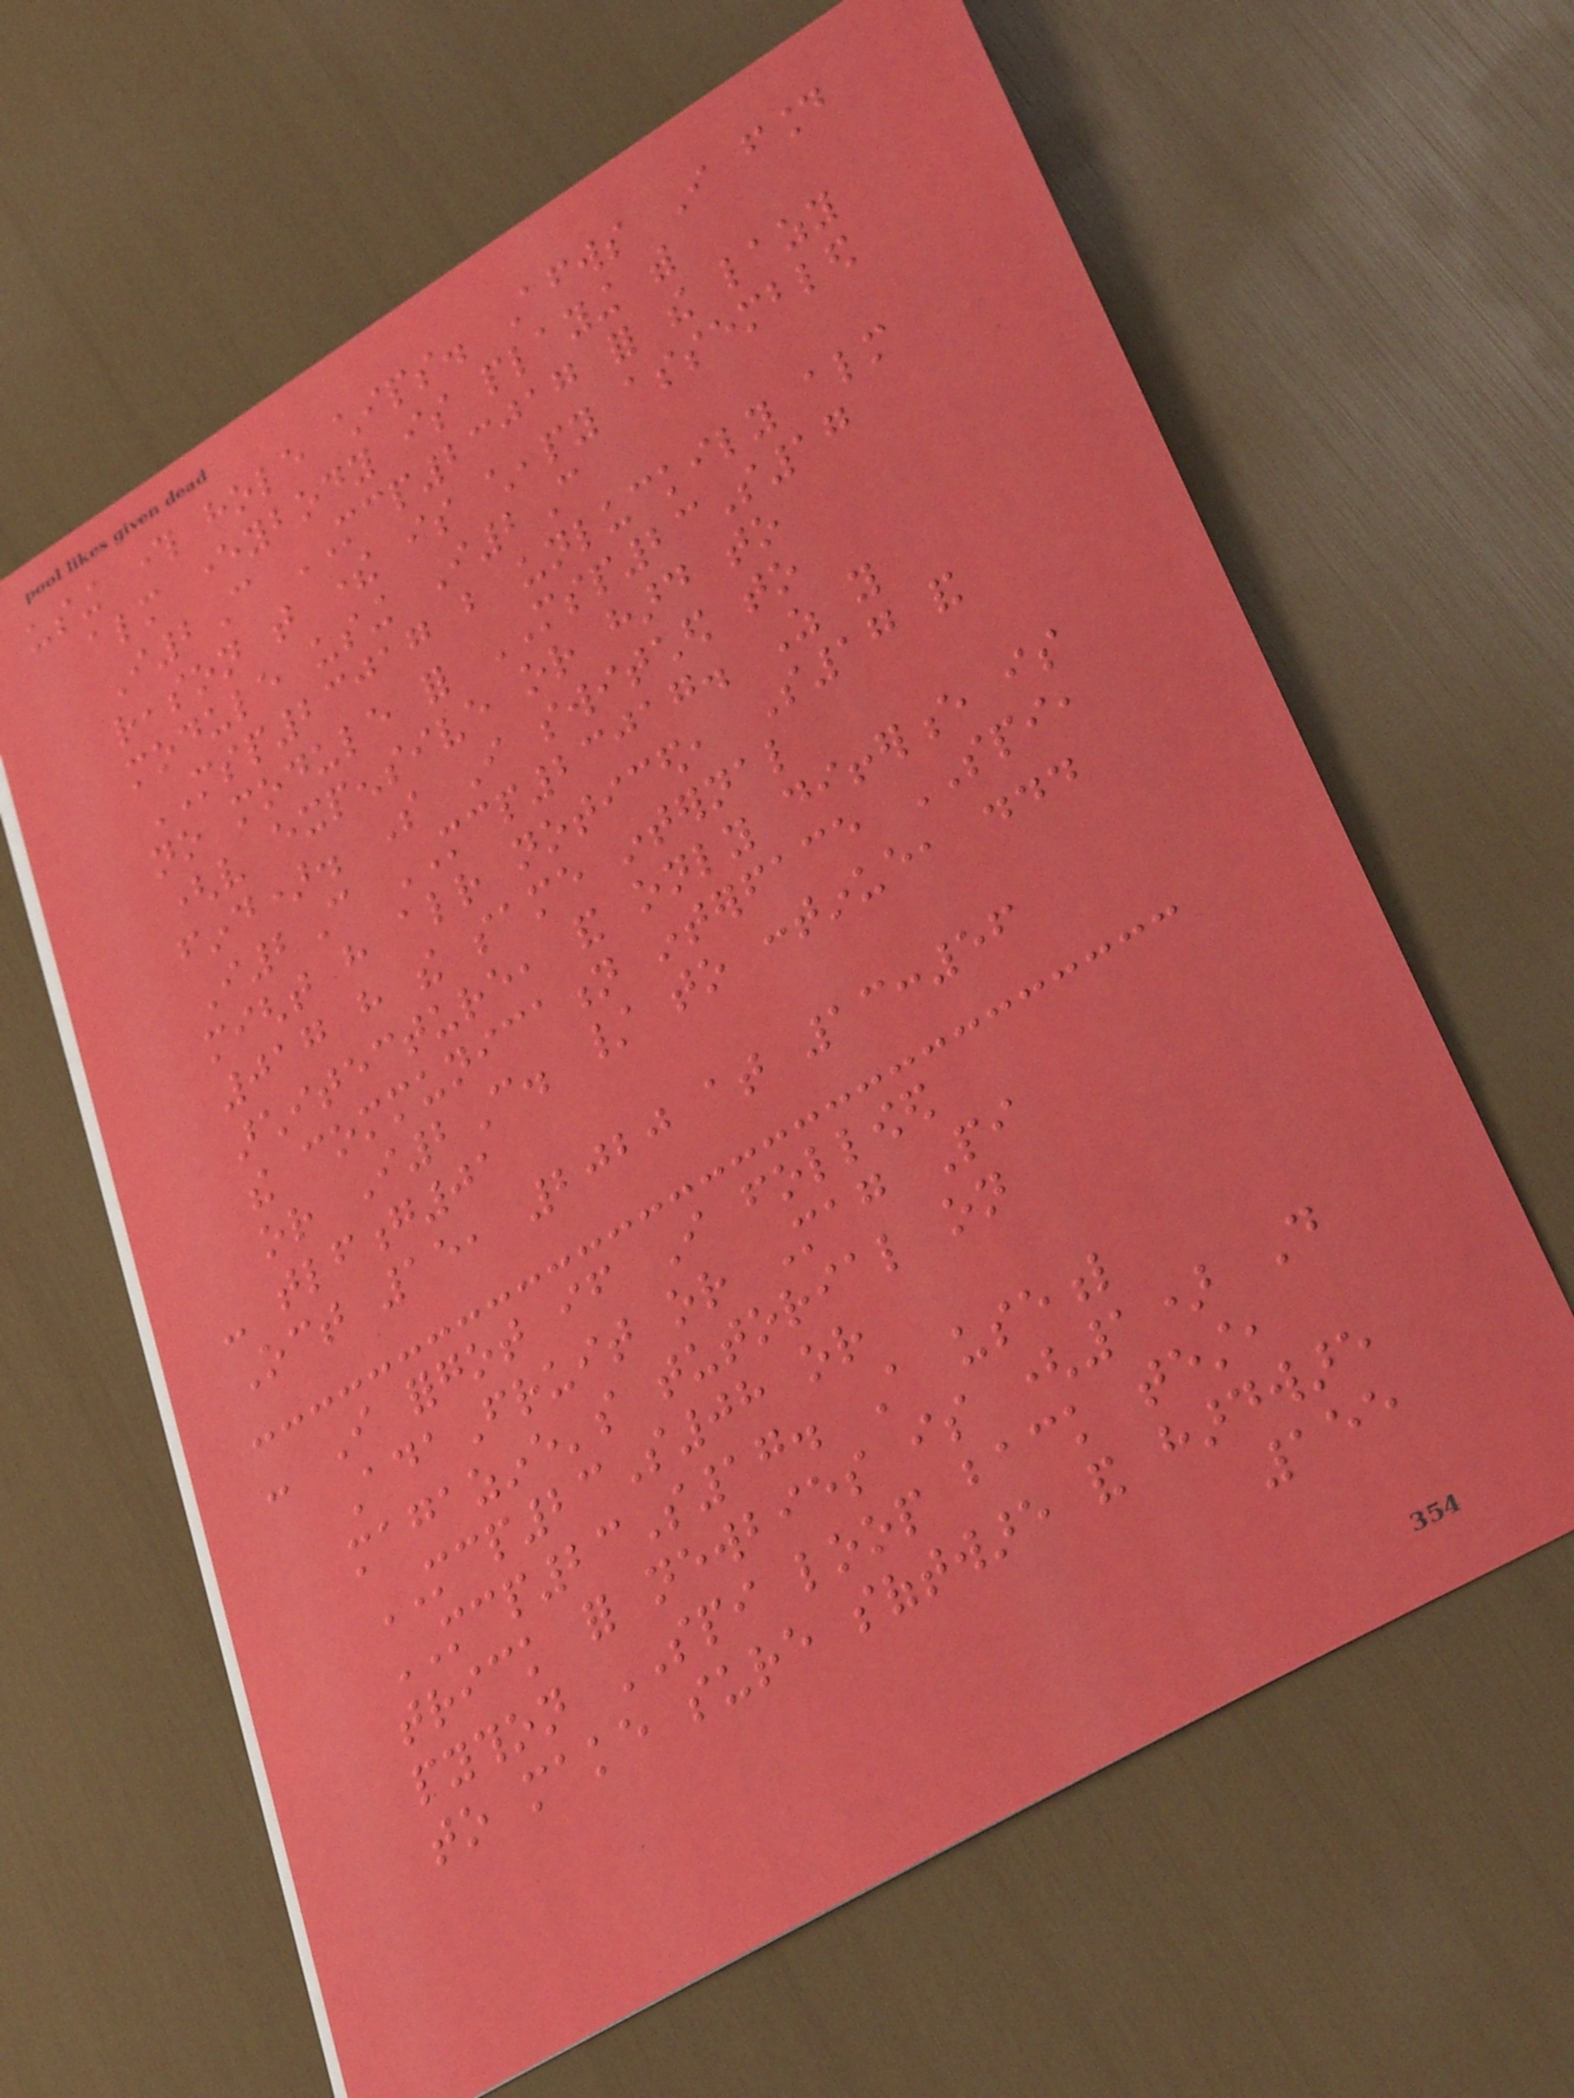using through hole chips. Afterwards I found
almost everybody is playing with
I2C MCP23017 for the lazy
reason that there is cheapy assembled
module using I2C
MSP23017 but unluckily almost
no module for MSP23S17
(very expensive or hard to
find). So I switched to
I2C MCP23017. As you
might have already noticed, S17 and
017 have the same internal
architecture, and only difference is
the communication interface SPI,
or I2C. / to continue, ...
- tlfong01
Oct 15, 2020 at 13:56
- I forgot if I followed
AdaFruit or Mag Pi
magazine's tutorial on
MCP23S08 or
MCP23S17. A useful
trick for newbies is (1) Do
python SPI loop back test,
to make sure software and hardware
155
